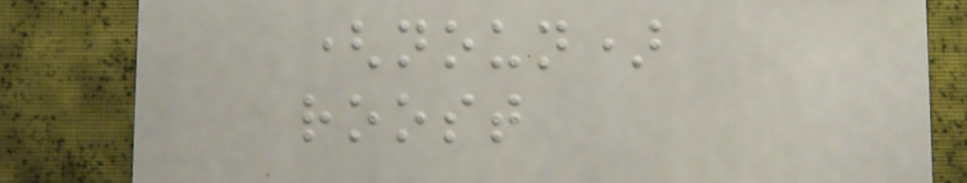(noun)
roost
